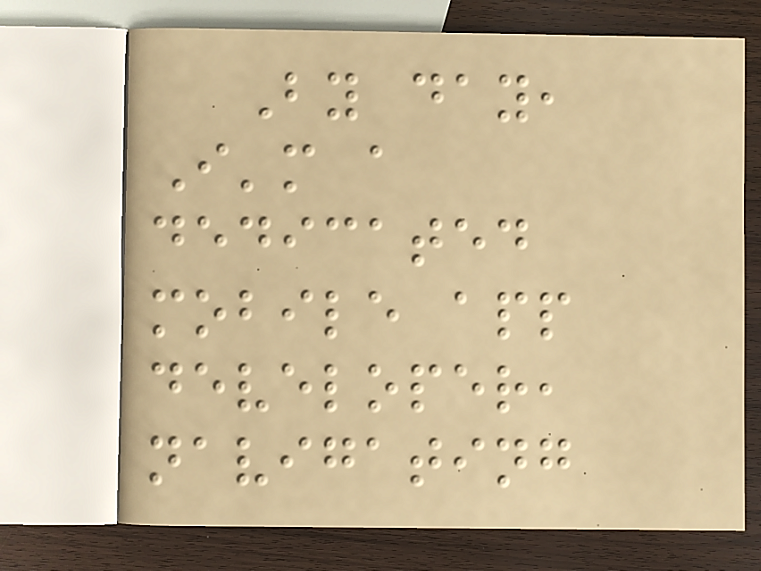By day,
I'm a
dedicated
mobile app
developer,
navigating
